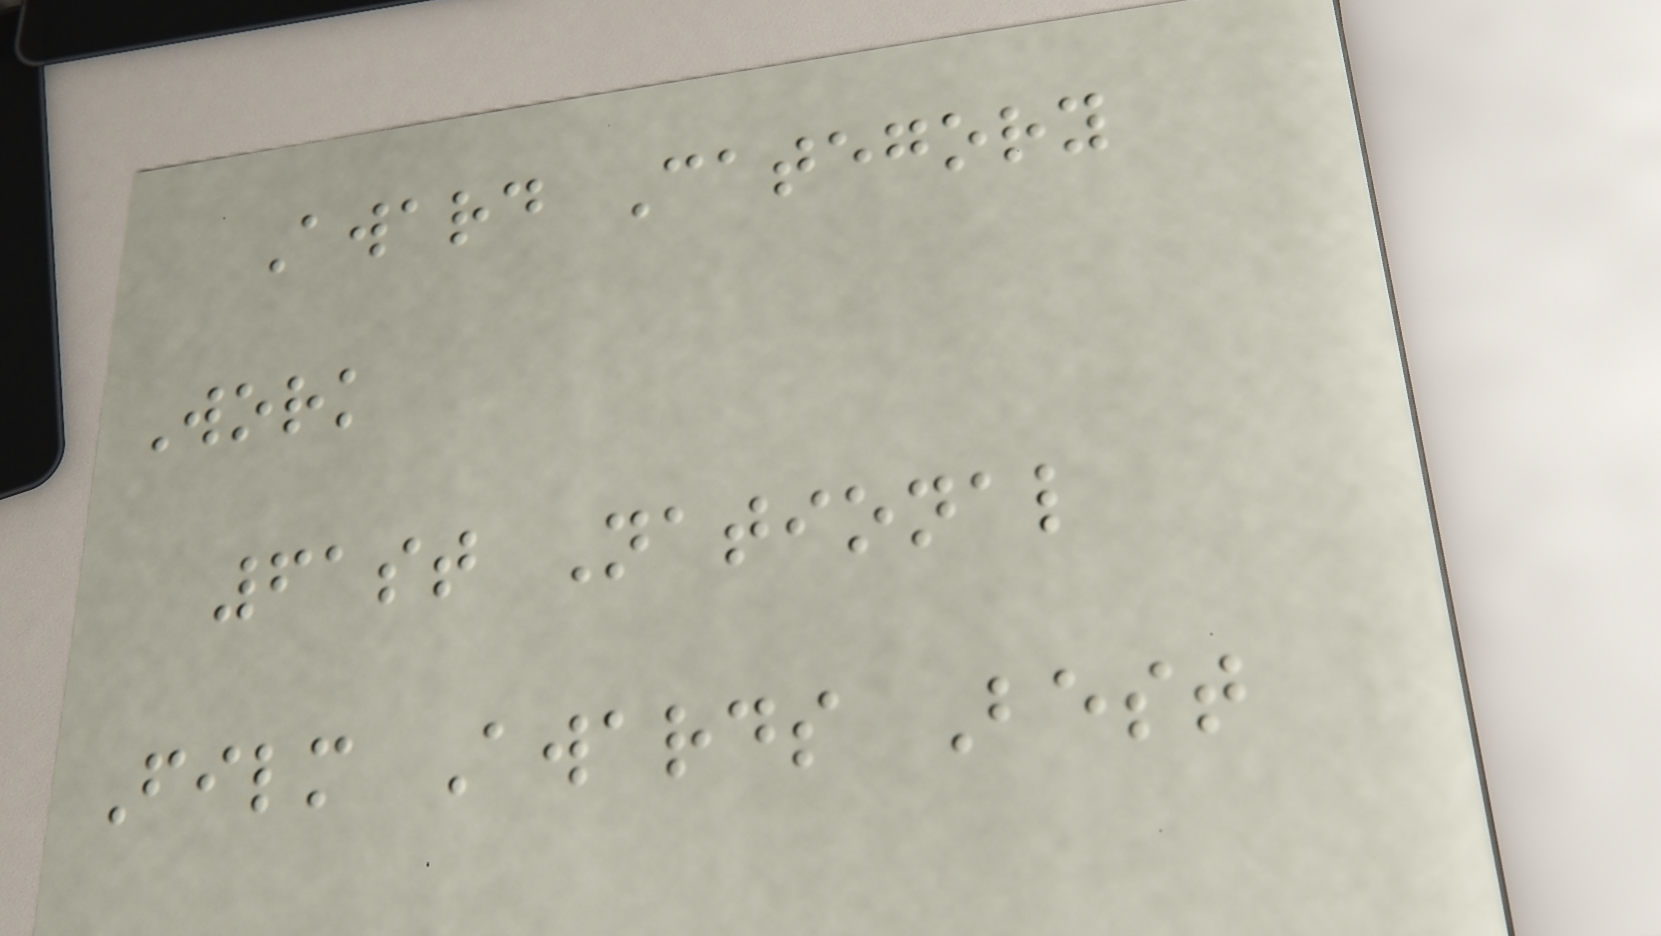Award Category
Work
61st National
Film Awards Best
